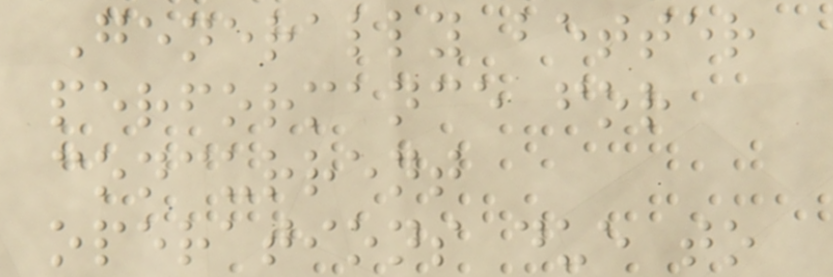Generally better
performance for
concurrent
operations due to
